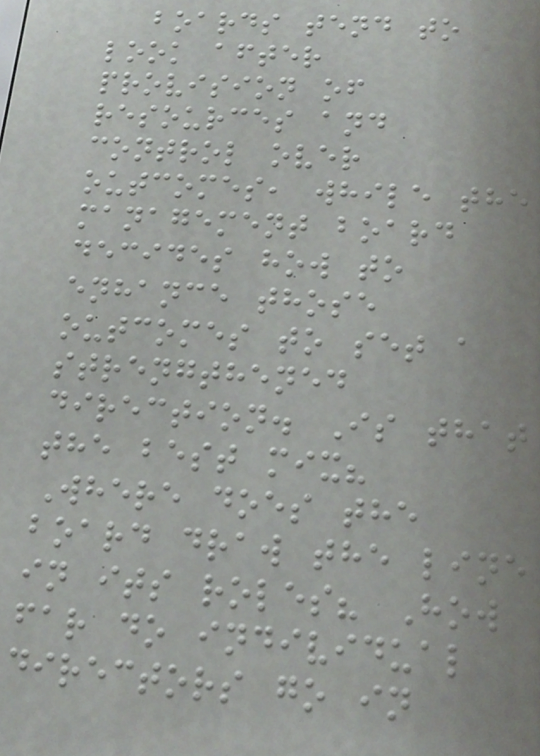boards tend to
look after
provision of
resources and
control over
outcomes, while the
management board
decides how to
enhance those
outcomes to set a
strengthened
direction. Is that
the best mix?
Where does the
board draw the line
in its roles? How
far do individual
directors go in
